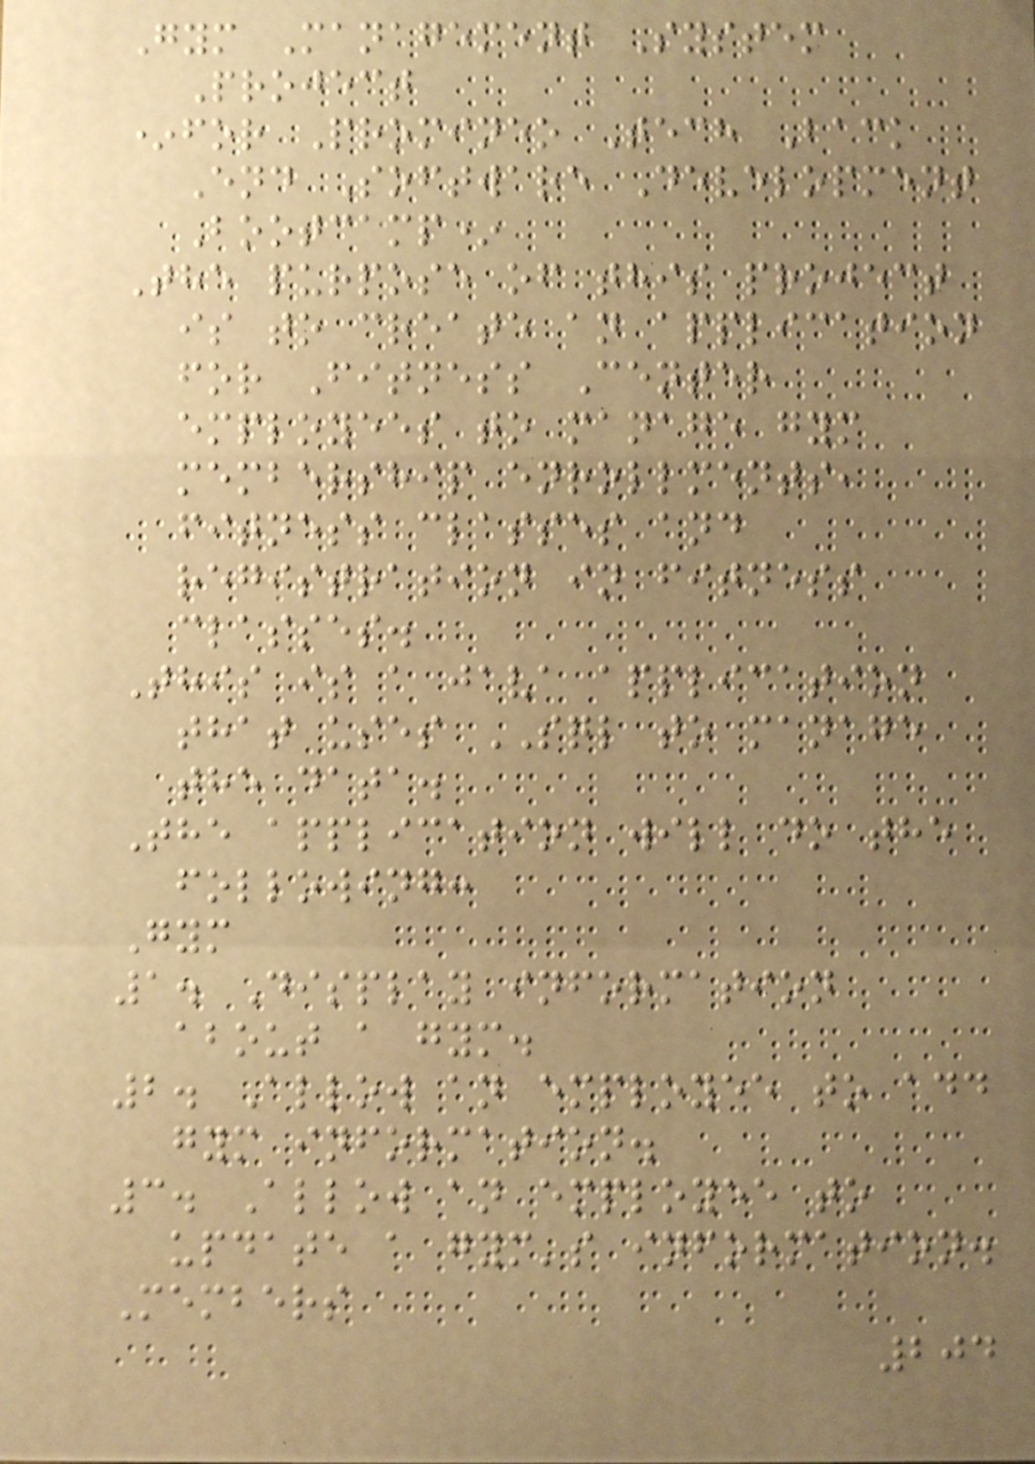Gym Management System
Project
*for Promineo Tech Back
End Software Development
Bootcamp*
The purpose of this project
is to create an application
for Fitness Center
employees to manage gym
membership enrollments,
fitness classes and
registration in fitness
classes.
This is a java application
that uses SQL to manage
the data.
The application will do the
following:
Gym
1. Display information
about a gym.
2. Allow an employee to add
gym information.
3. Allow an employee to
update a gym's information.
Members
204
